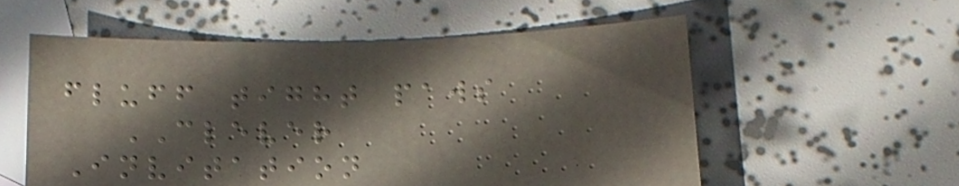fluff tight paws
CLEVER
Invitation
